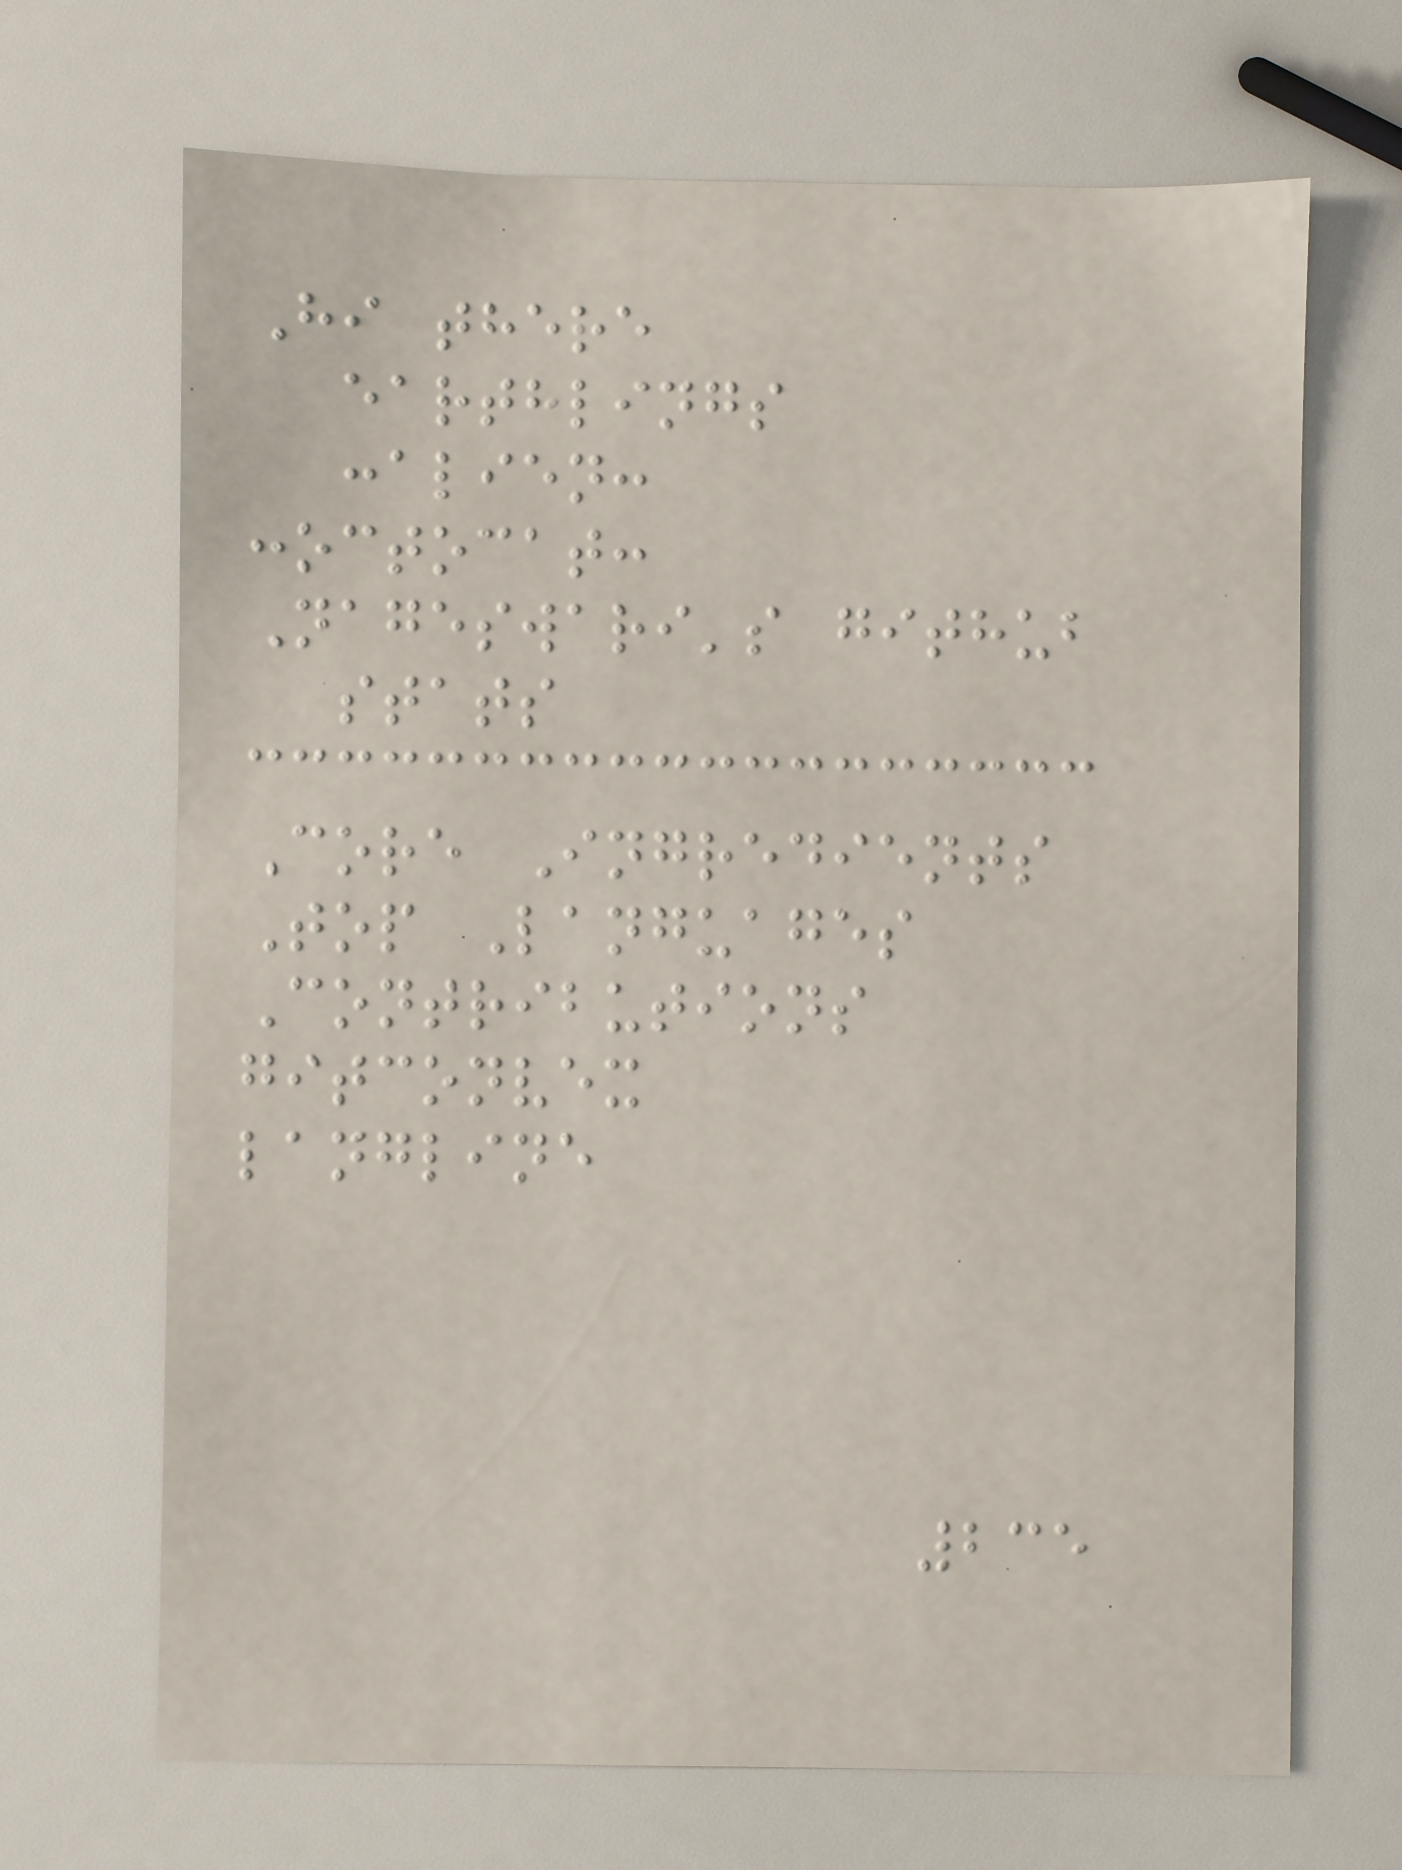Hi there
earthlings
:alien:
:octocat:
Nageswari's github
stats
Core Ingredients
Top Languages
Contributions
gitconvex
langline
235
